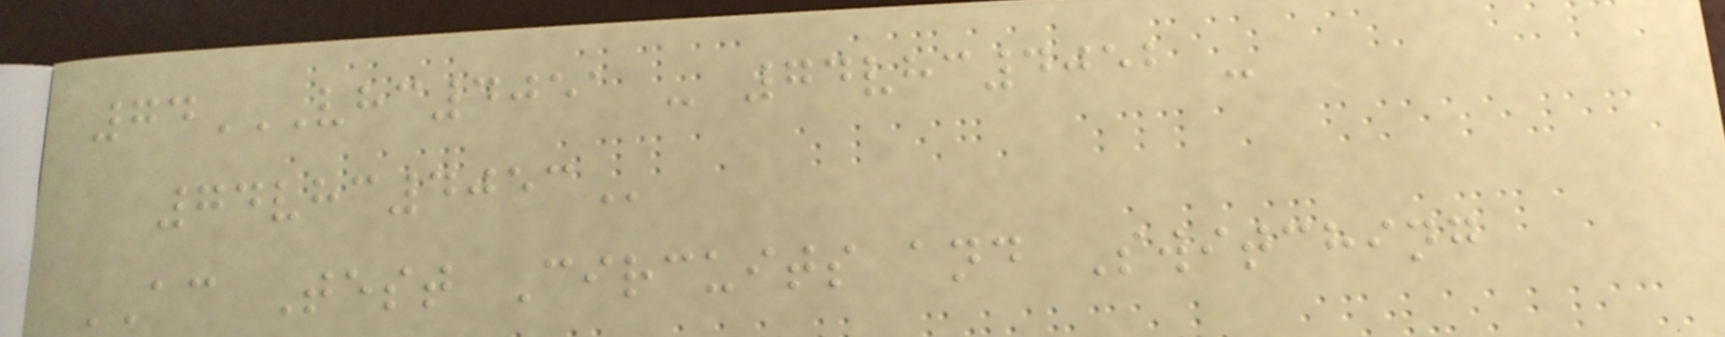74VHC4051 - 74VHC4052 -
74VHC4053
AC Test Circuits and Switching
